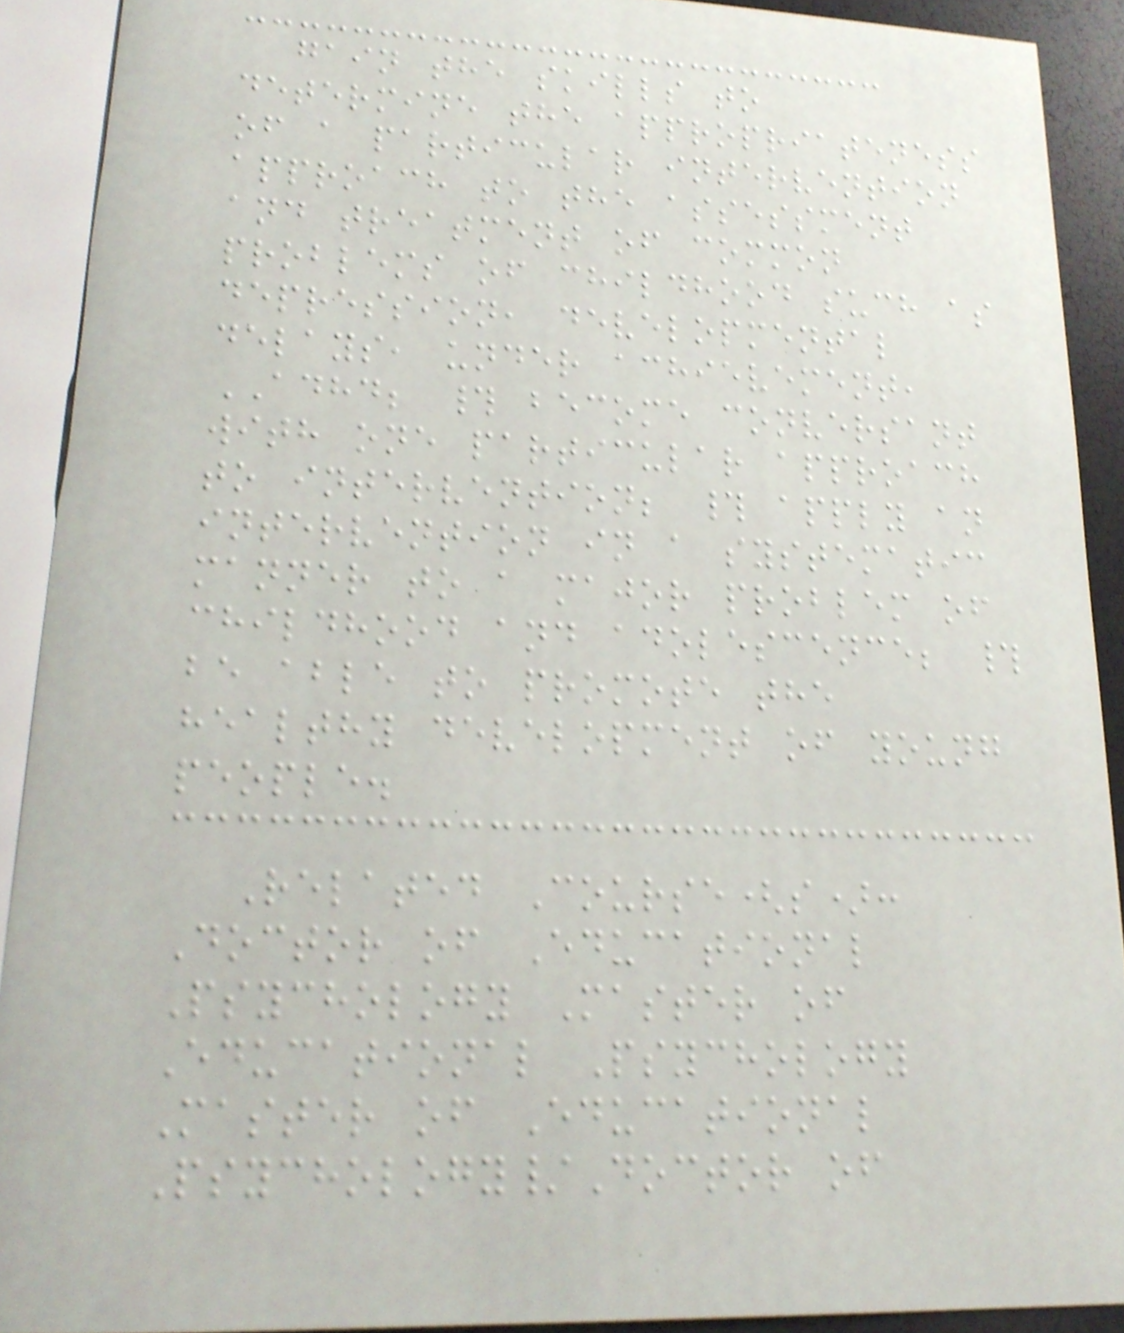gain the skills to
determine the appropriateness
of a particular intervention
approach to the assessment
and treatment of common
problems of childhood such as
depression, developmental
delays, under achievement,
ADHD; # become conversant
with one particular approach
to intervention; # apply an
intervention in a systematic
manner to a major problem of
childhood and adolescence; #
be able to promote the
healthy development of young
people.
Related Course(s):
Doctor of Educational
Psychology Master of
Educational Psychology
Master of Educational
Psychology/Doctor of
